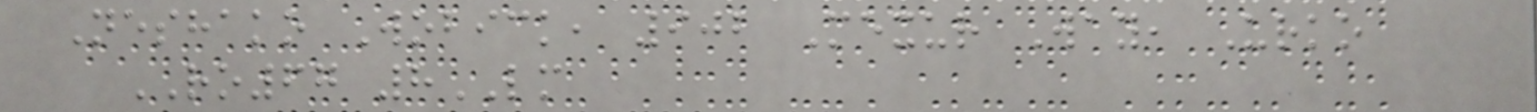Neshako Wobick, 902 Mexur Way, Urko
RO67 8LM
